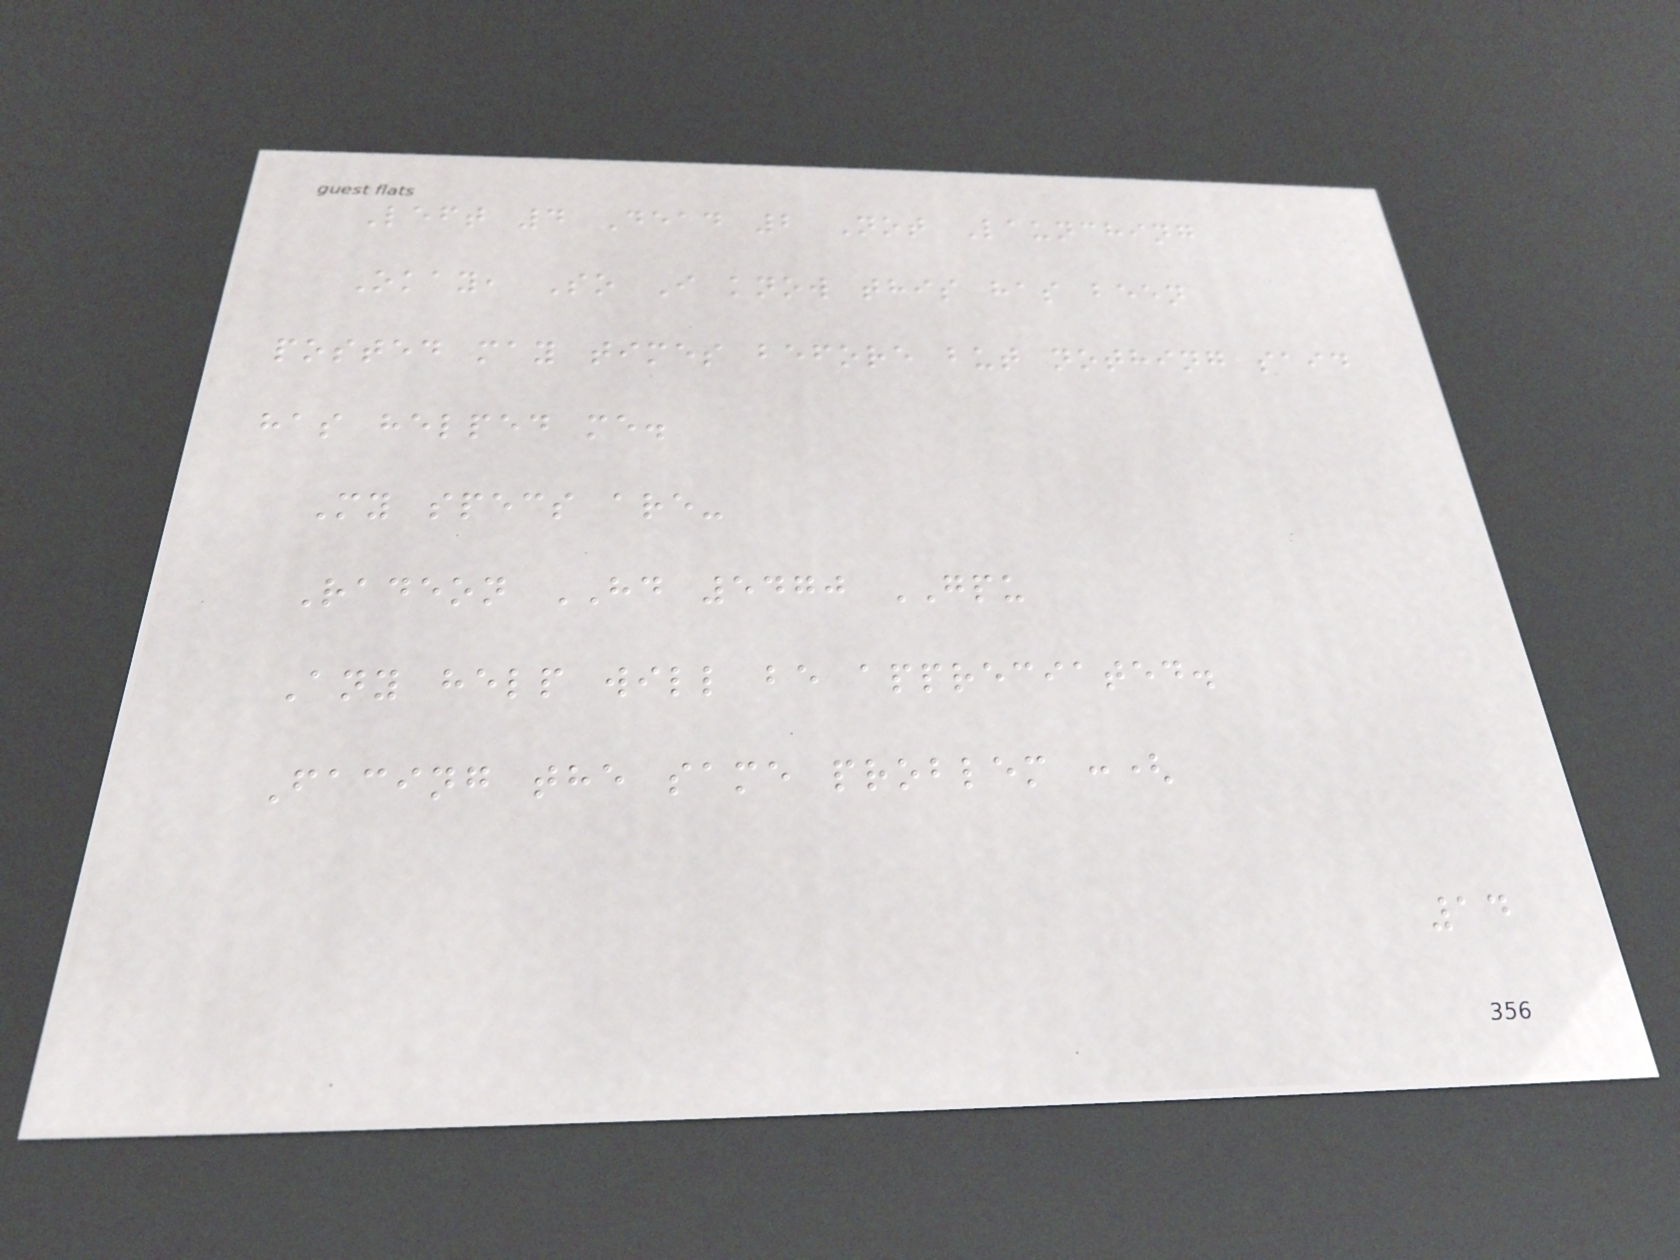Left 4 Dead 2 Not Launching
Okay, So I know this has been
posted may times before but nothing said
has helped me.
My specs are-
Radeon HD 5470 GPU
Any help will be appreciated.
Facing the same problem :(
14
